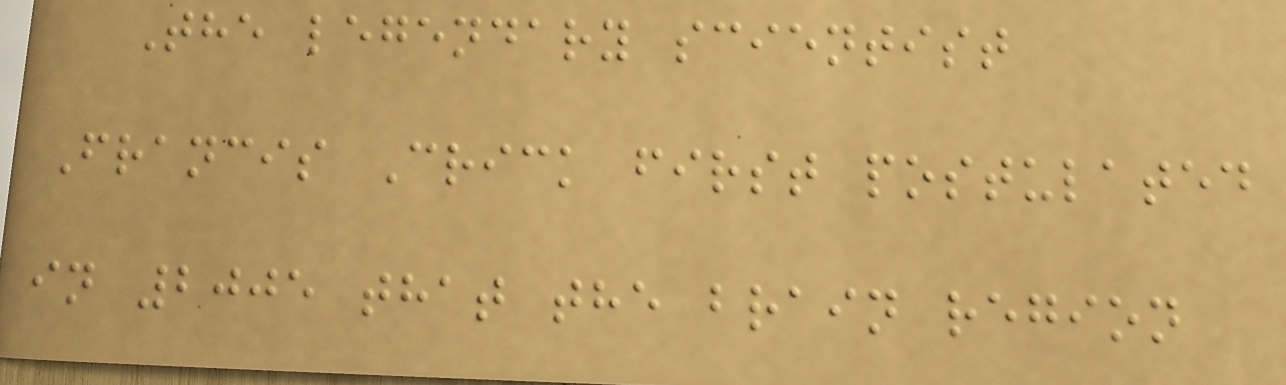The legendary scientist
Francis Crick first postulated
in 2005 that the brain region
